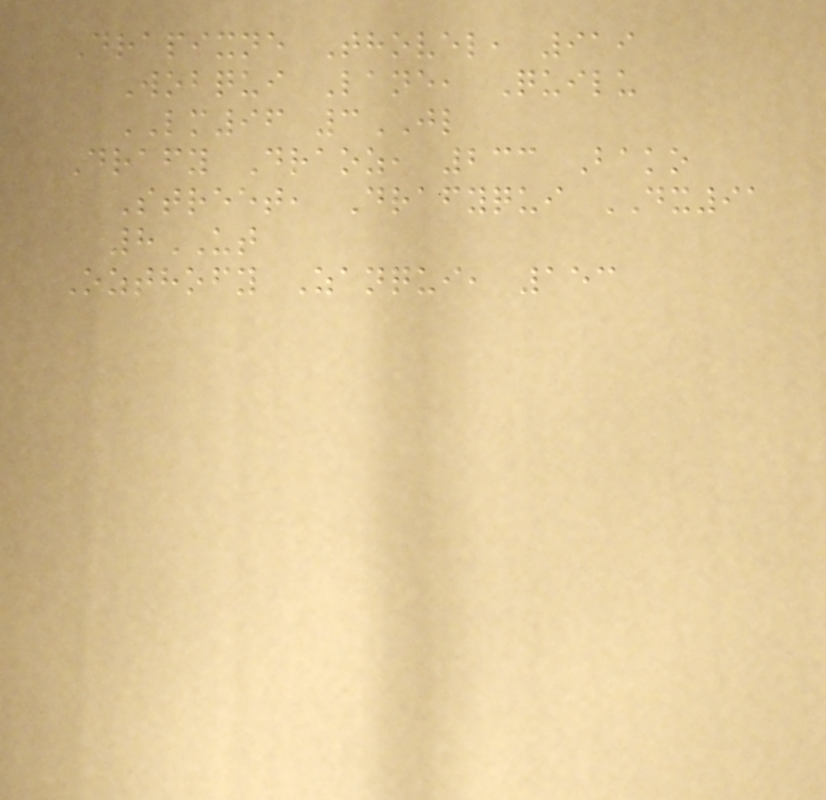Drapixne Thovel, 919
Wobqui Lane, Quilu
LM96 3JL
Drafy Draoz, 233 Bako
Street, Drafyqui DX91
8UT
Ozthofy Zanqui, 153
